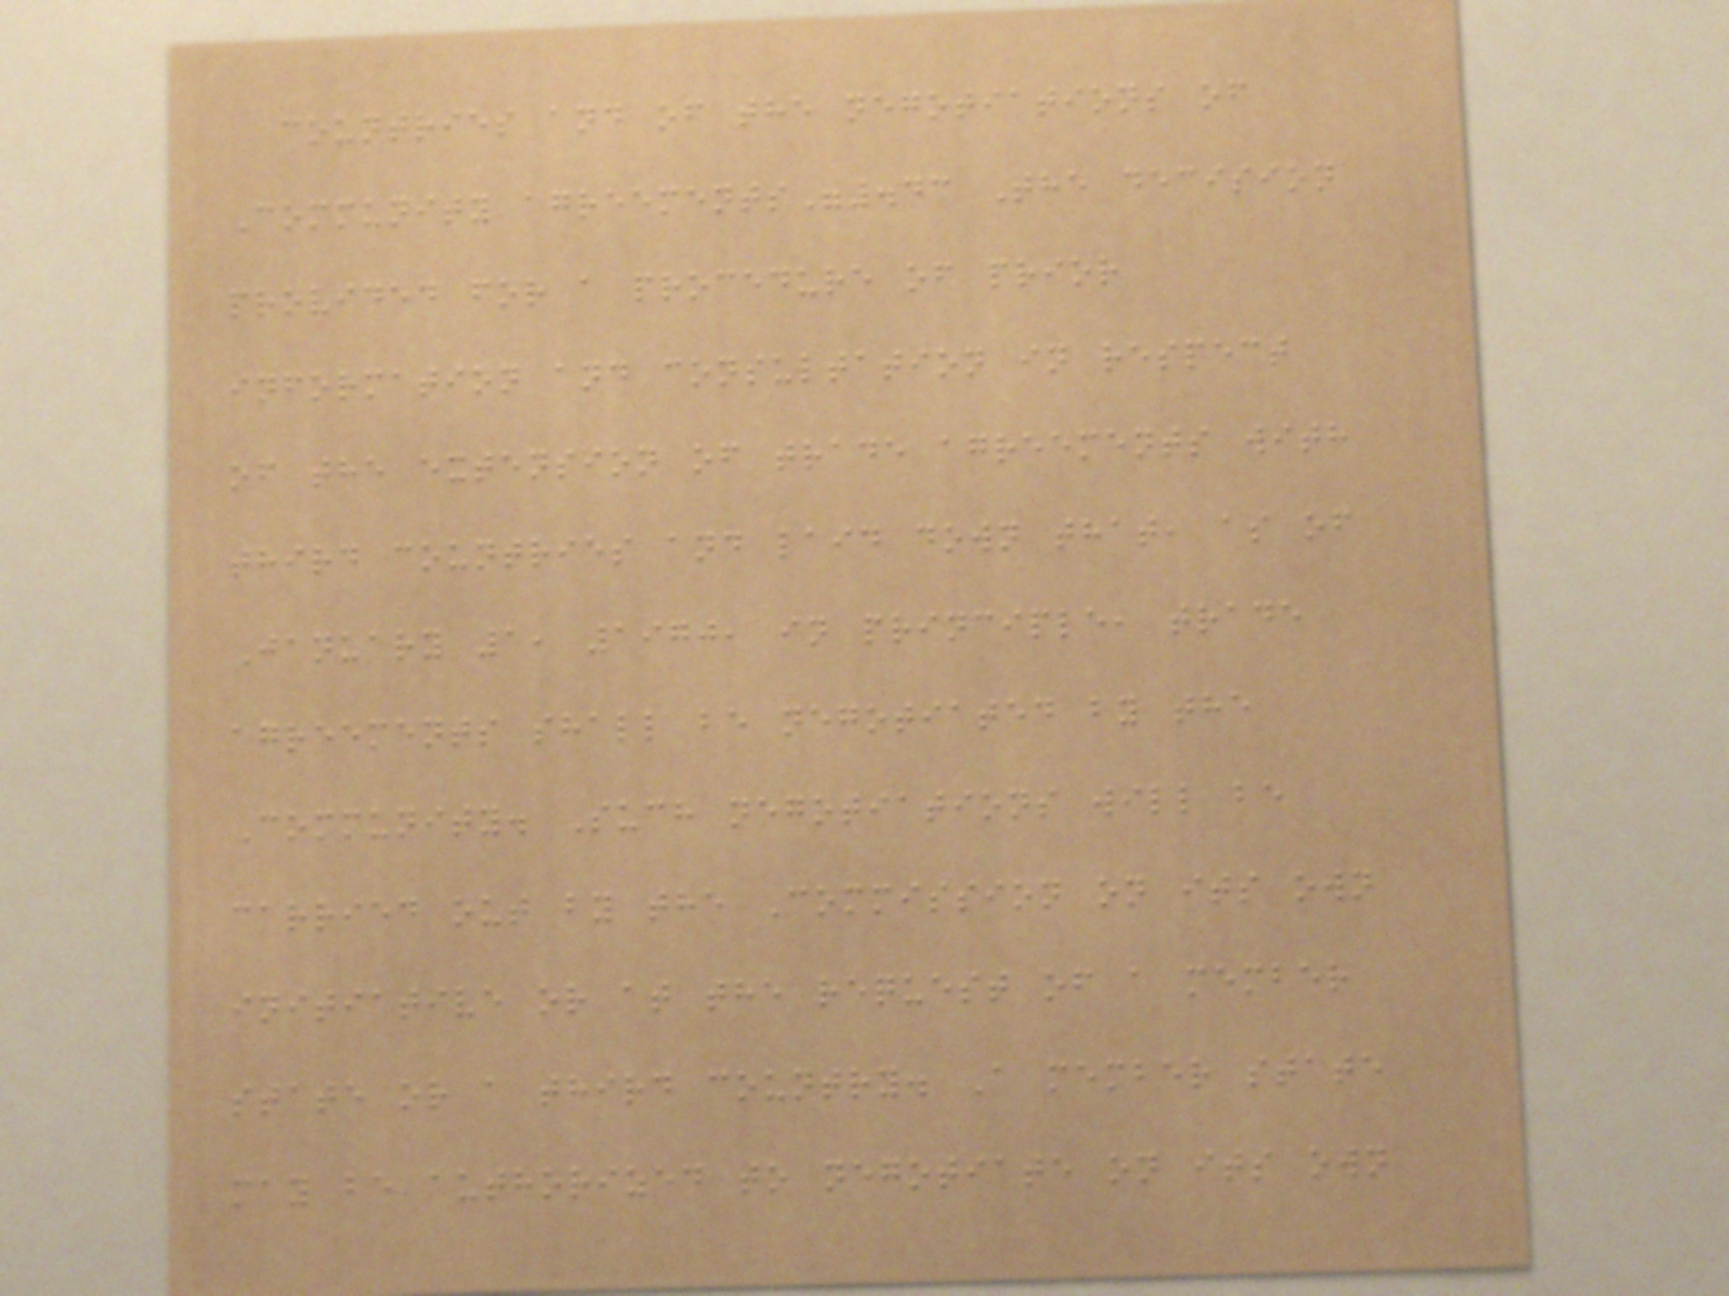countries and of the negotiations of
Community agreements".43 The decision
provided for a procedure of prior
information and consultation in respect
of the extension of trade agreements with
third countries and laid down that, as of
January 1, 1970, in principle, trade
agreements shall be negotiated by the
Community. Such negotiations will be
carried out by the Commission on its own
initiative or at the request of a member
state or a third country. A member state
may be authorized to negotiate on its own
